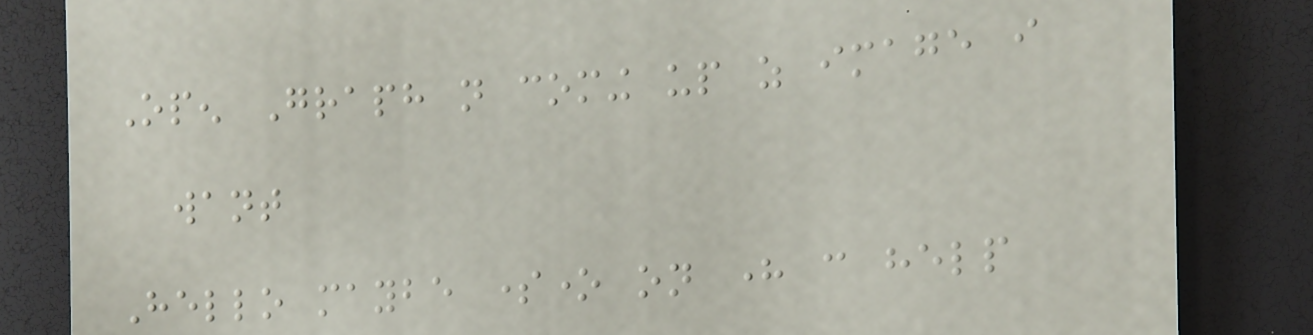Open Graph not coming up as image i
want
Hello maybe someone on here can help
